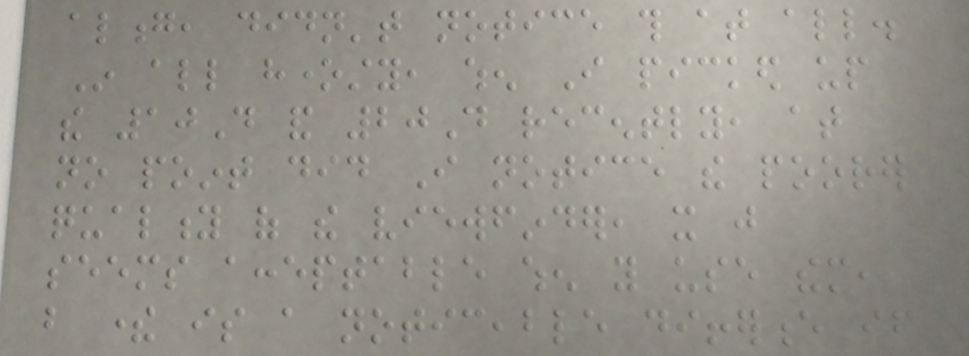along, didn't notice this at all.
In all honesty, when I picked up
the 10D and 20D recently, at
no point did I notice the poorer
quality of the viewfinder, it just
seems acceptable when you use them,
but there is a noticeable difference if
